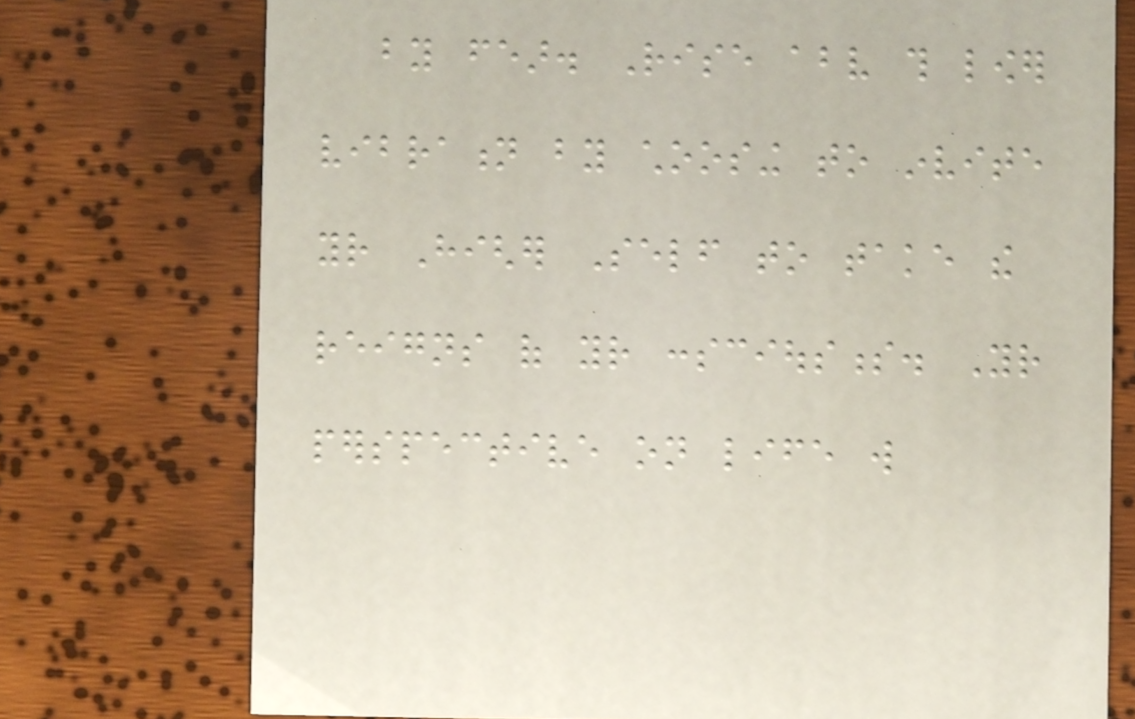by fear. Rise above this lower
vibration by choosing to invite
your Higher Self to take the
reigns of your consciousness. Your
perspective on life will
